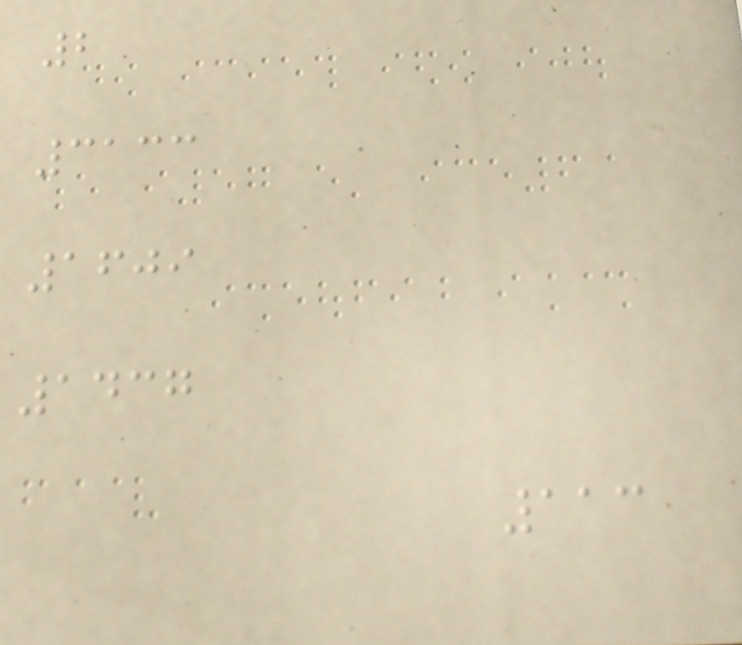2
3133
1609
1437
113
